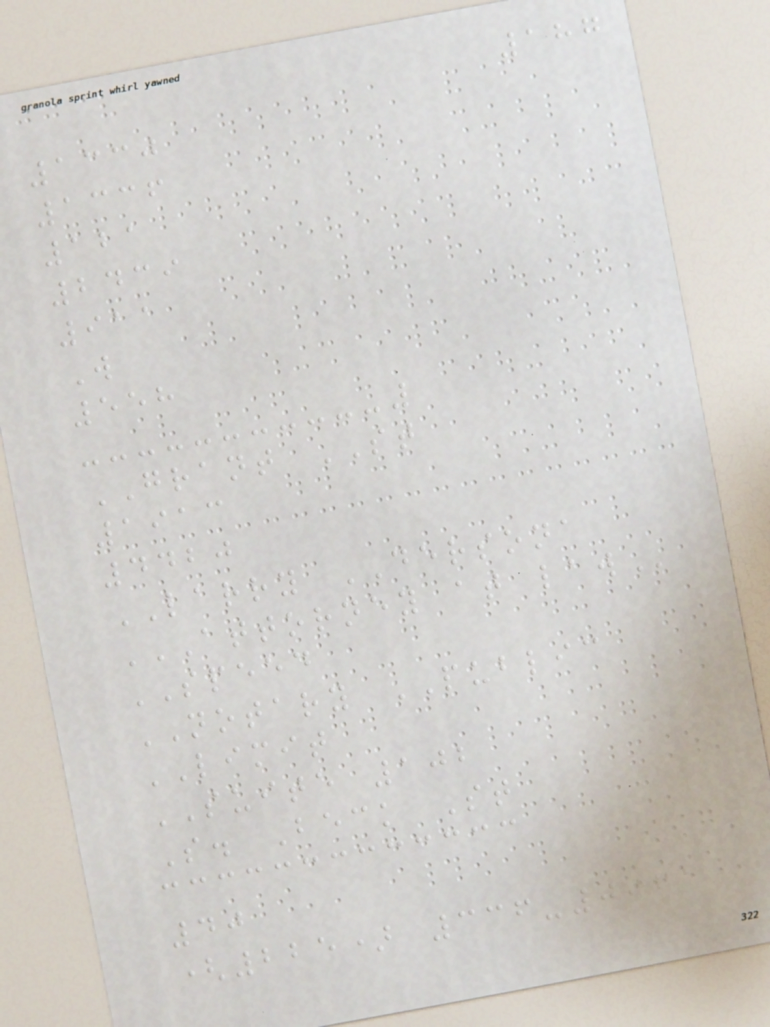187
1330
1336
121
2439
911
W
558
GRANT ST
1913
4420
LARRY DERSONA
ATTORNEY AT LAW
SPEED
NOTARY PUBLIC
LIMIT
SUITE 102
S. Beck St
40
(225) 336-0961
